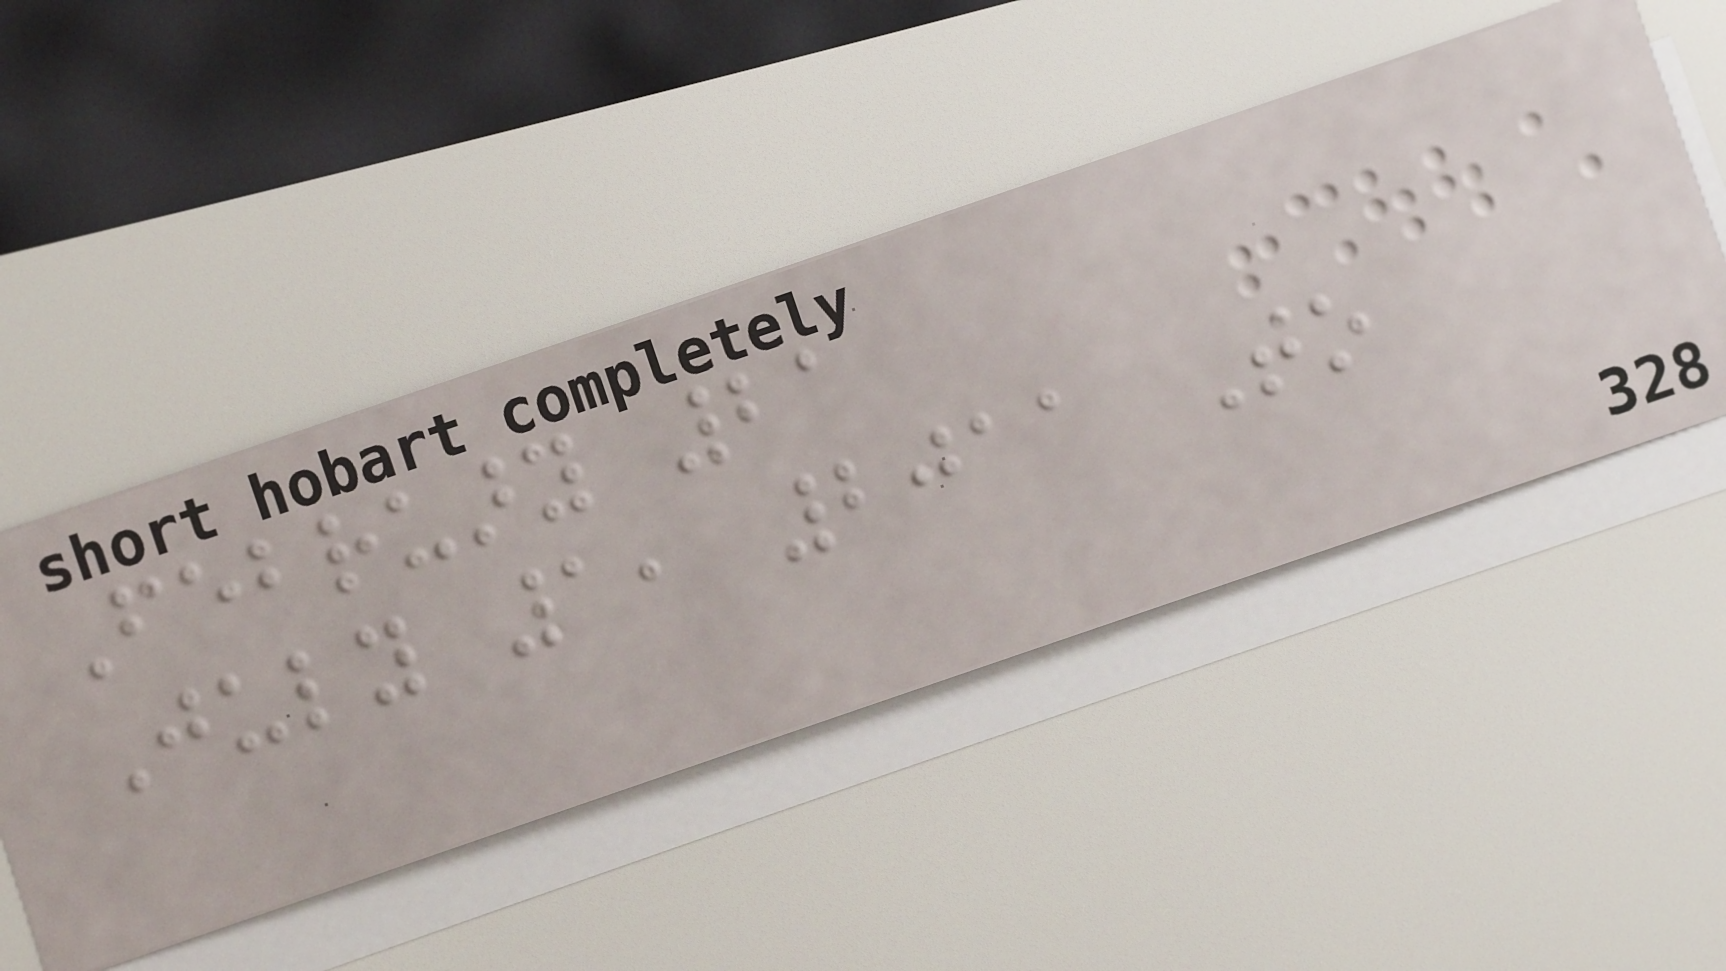February 21
July 1, 2011 To
